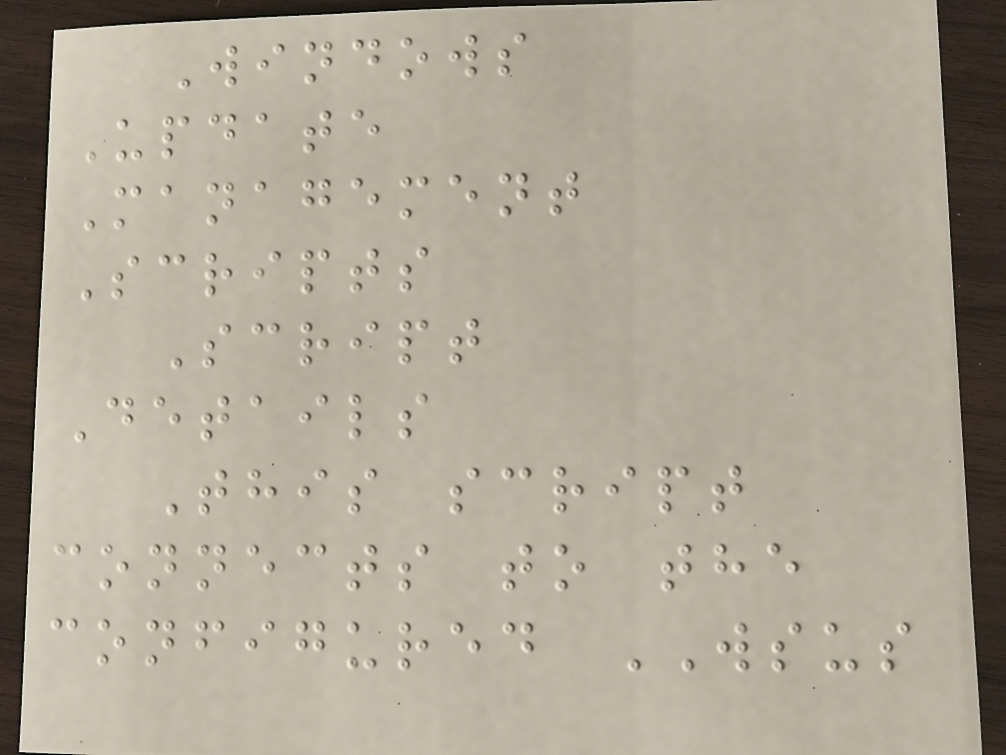Windows
Update
Management
Scripts
Script
Details
This script
connects to the
configured WSUS
